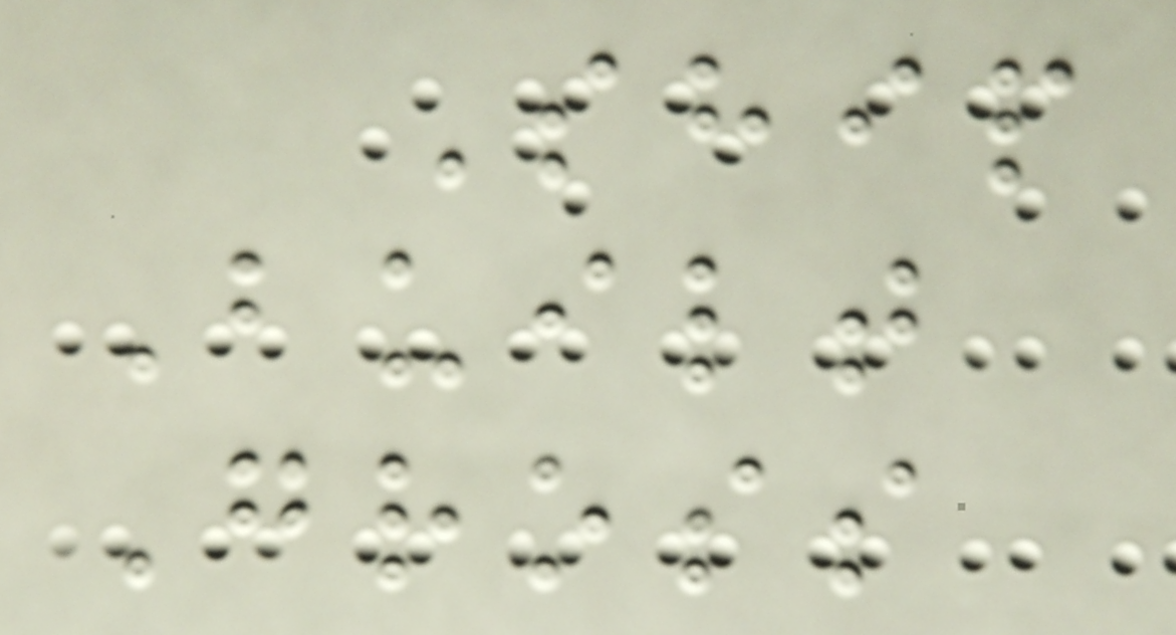Ship
Built
Gross
